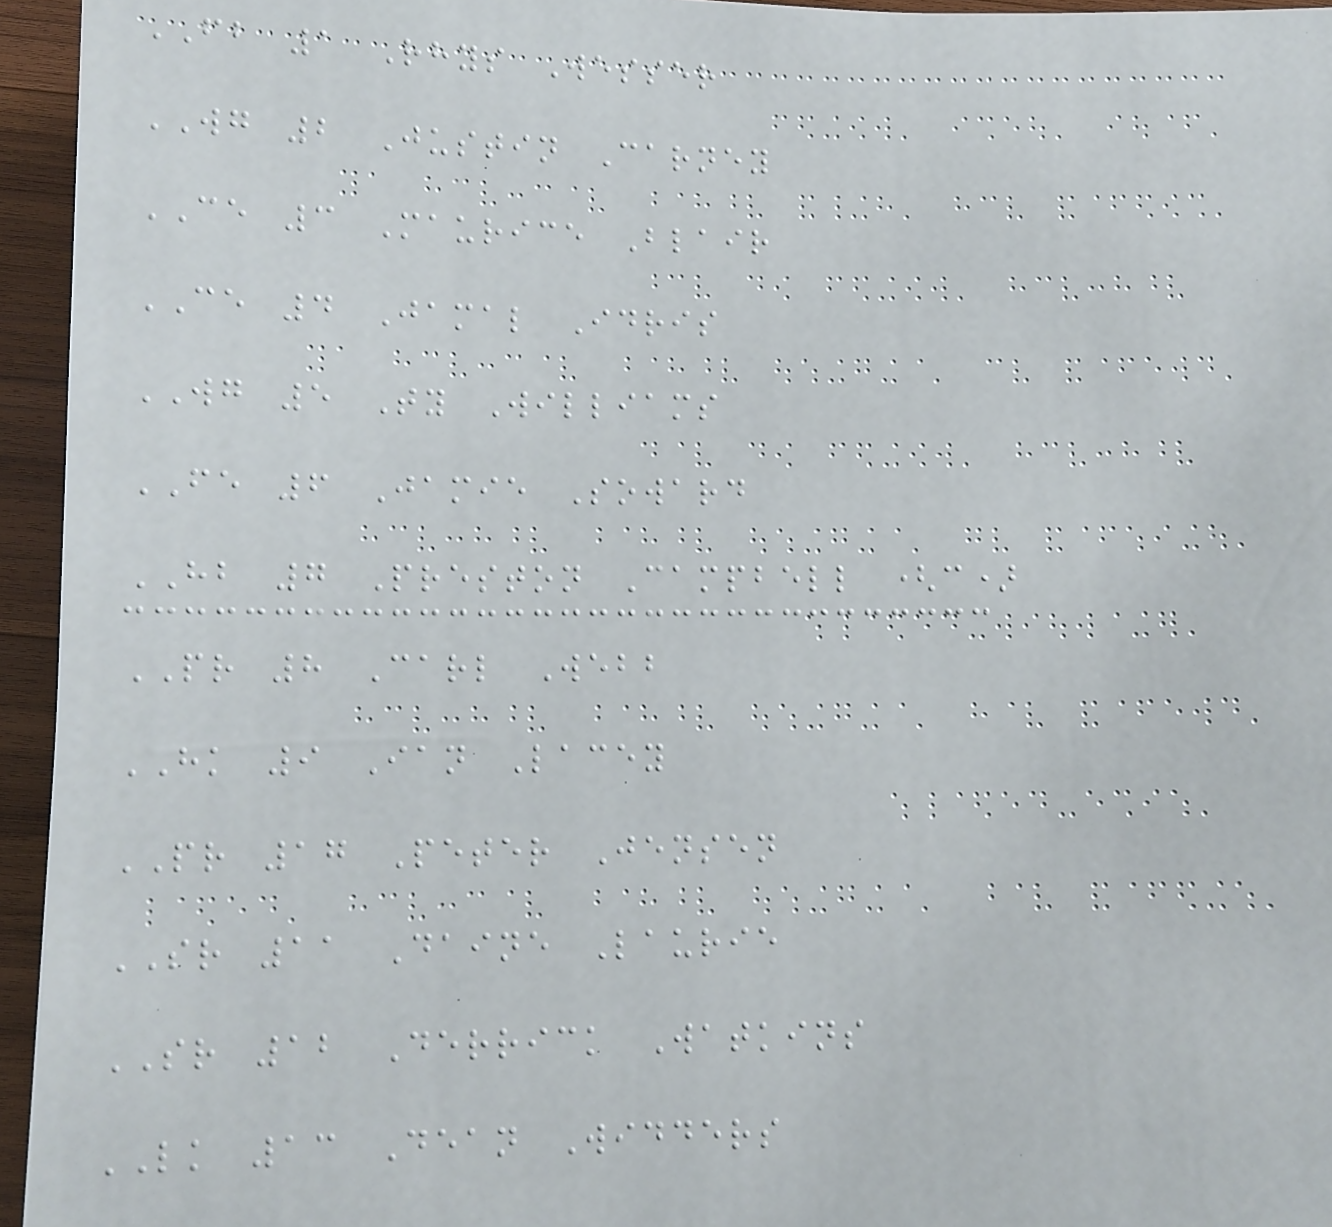FB 1 Rhys Wesser
WG 2 Justin Carney
CE 3 Maurice Blair
CE 4 Jamal Idris
WG 5 Ty Williams
FE 6 Jamie Soward
HB 7 Preston Campbell (c)
PR 8 Carl Webb
HK 9 Ian Lacey
PR 17 Peter Jensen
SR 11 Daine Laurie
SR 12 Derrick Watkins
LK 13 Dean Widders
